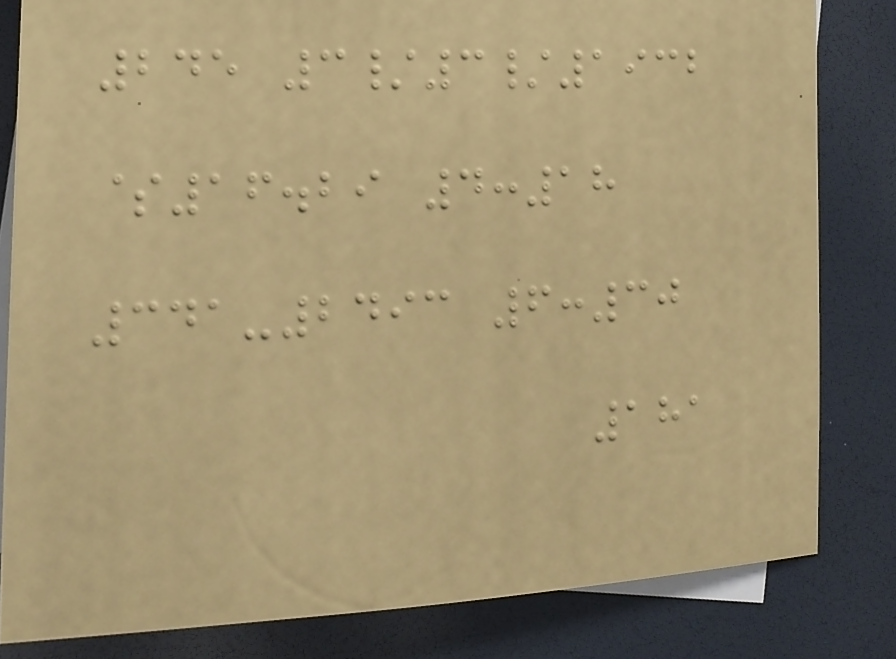245 3/3/1932
$16.29 4:18
341-2493 6:30
181
